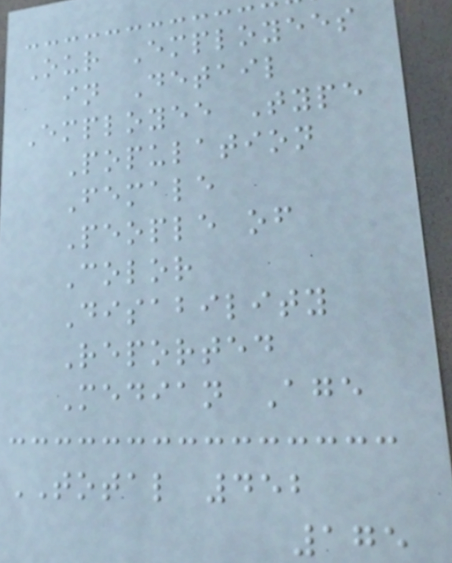Our Employees
in Detail
Employee Type
Population
Female
People of
Color
Disability
Reported
Median Age
TOTAL 452
175
